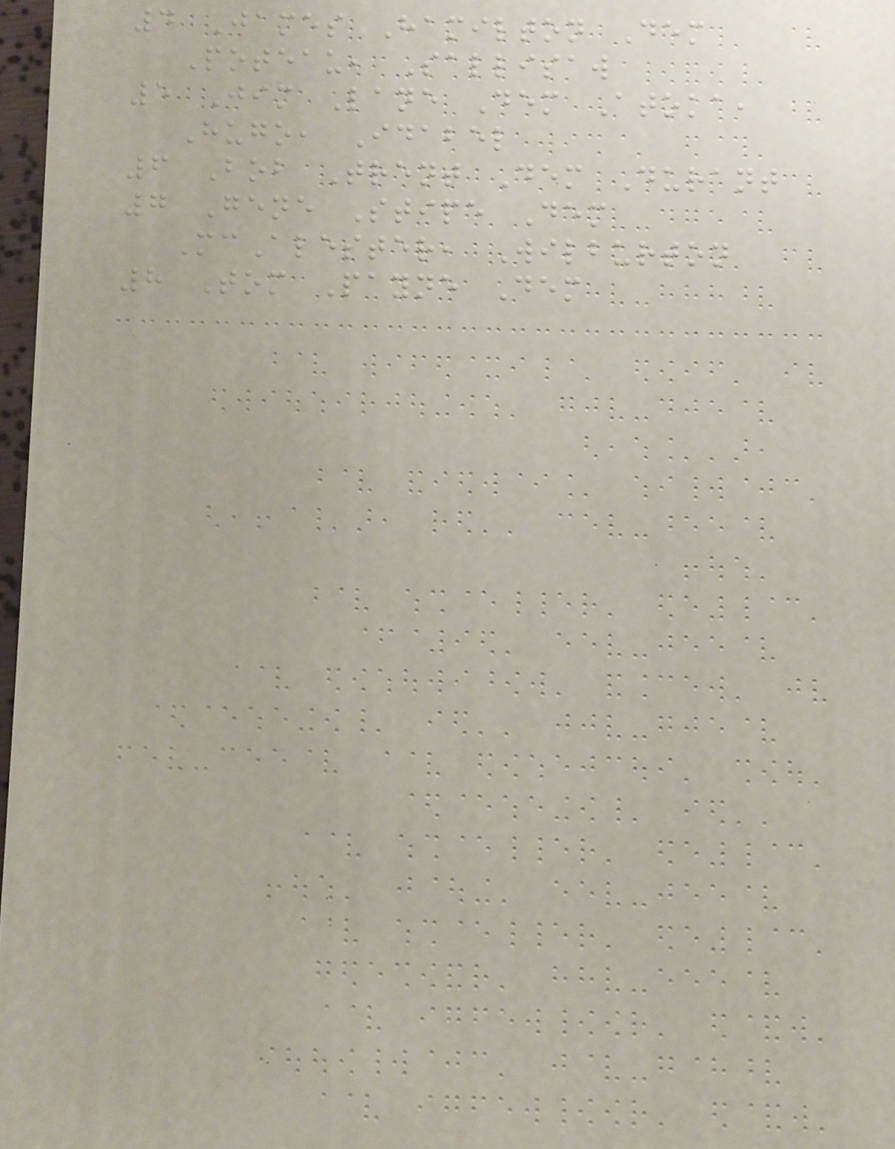4 James Hamilton Dem
Poteau, Sallisaw
5 Jim Lane Dem Atoka,
Hugo, Idabel
6 Bob Trent Dem Durant
7 Gene Stipe Dem
McAlester, Wilburton
8 Tom Payne Dem
